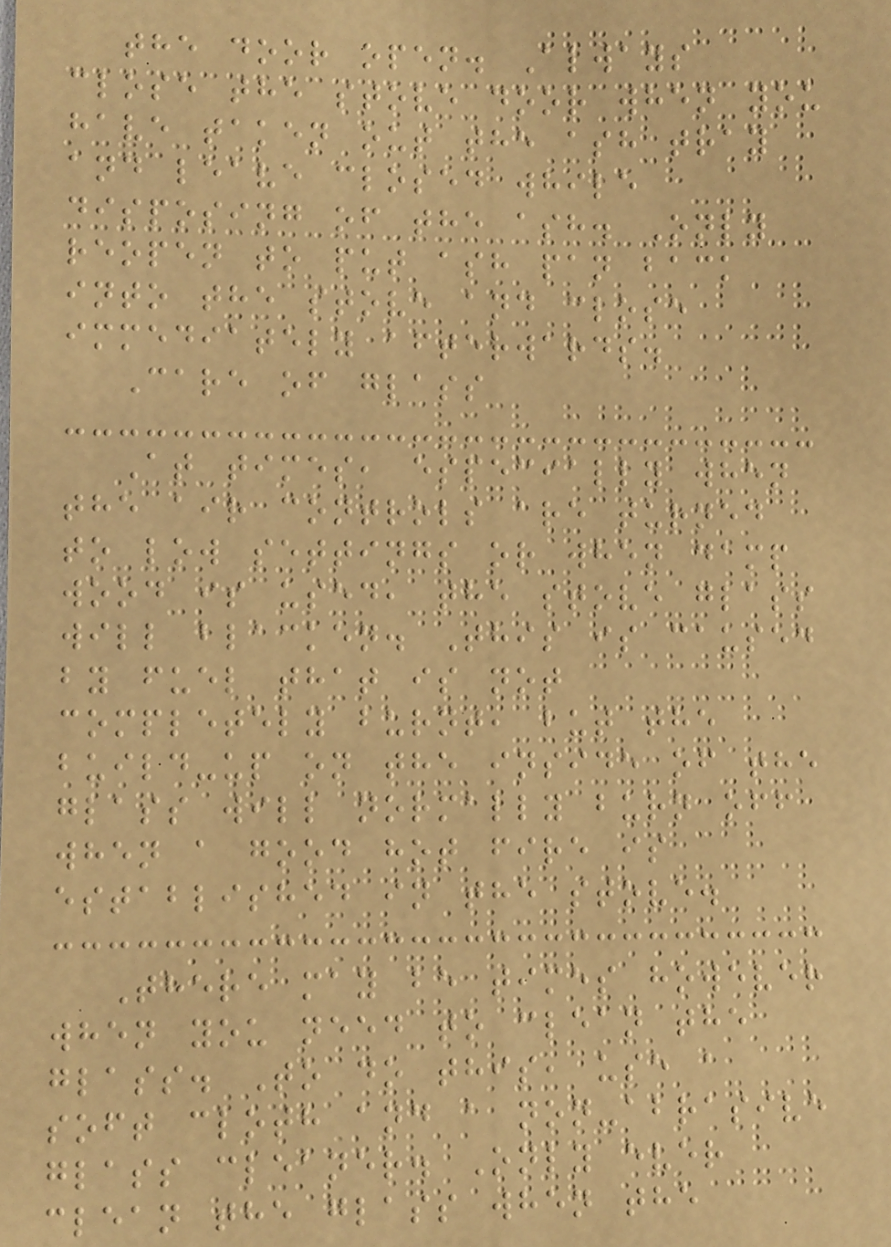the door open. Always
close the stove door when you
have taken out the ash tray
and leave closed while
disposing of the ash. Only
reopen to put ash pan back
into the stove and close
immediately afterwards.
Care of glass
At times, especially when
the air controls are turned
to low settings or when damp
wood is used, the stove glass
will blacken. This is caused
by fuel that is not
completely burnt, but the
build-up on the inside of the
glass will normally burn off
when a good hot fire is
established in the stove.
There may be times however
when you need to clean the
glass. To do this, use a
soft cloth and a non-abrasive
glass cleaner. Only ever
clean the glass when the
